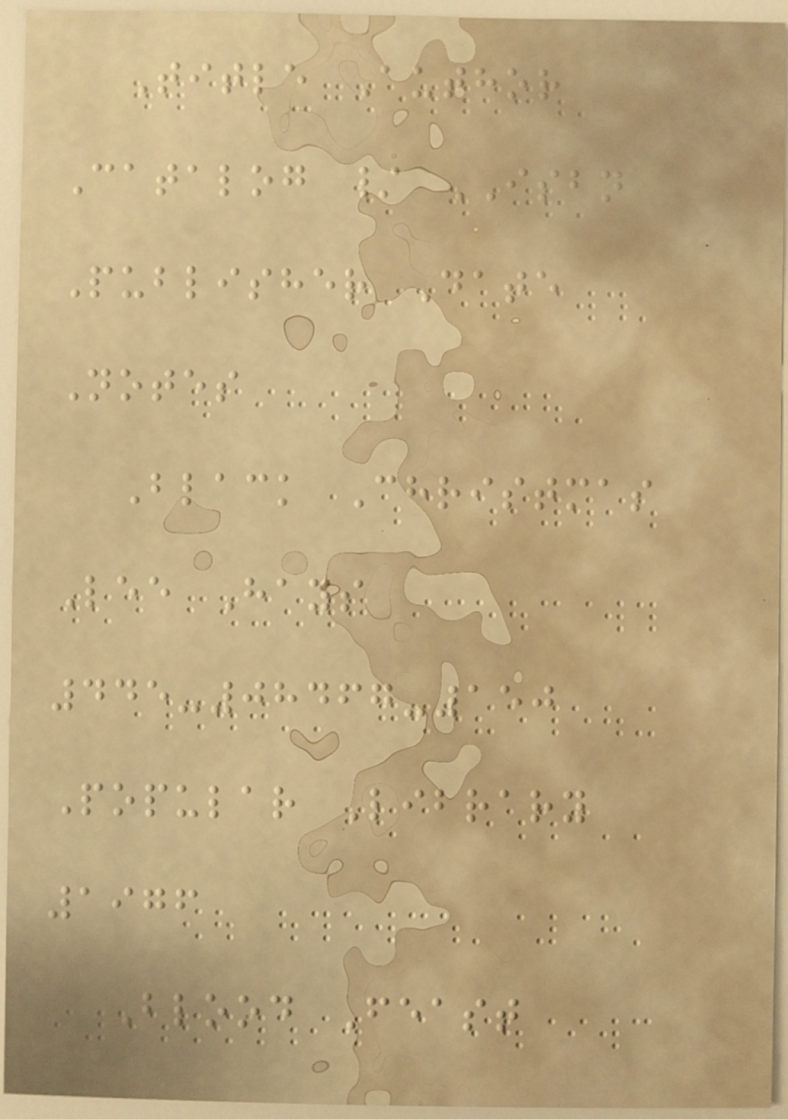Title Author
Catalog / ISBN
Publisher Date
Notes
Black Christmas
Lee Hays
445-08467-150
Popular Library
1976
Blood Feast
